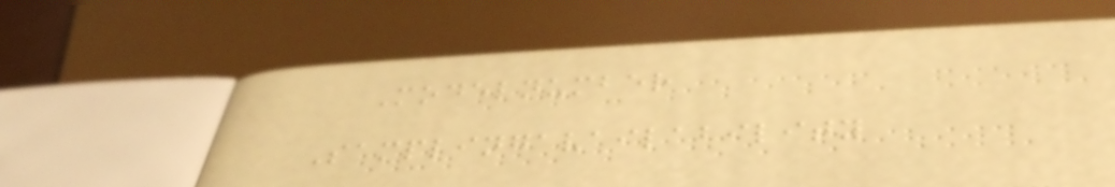Modelnumber
Samplingavailability
